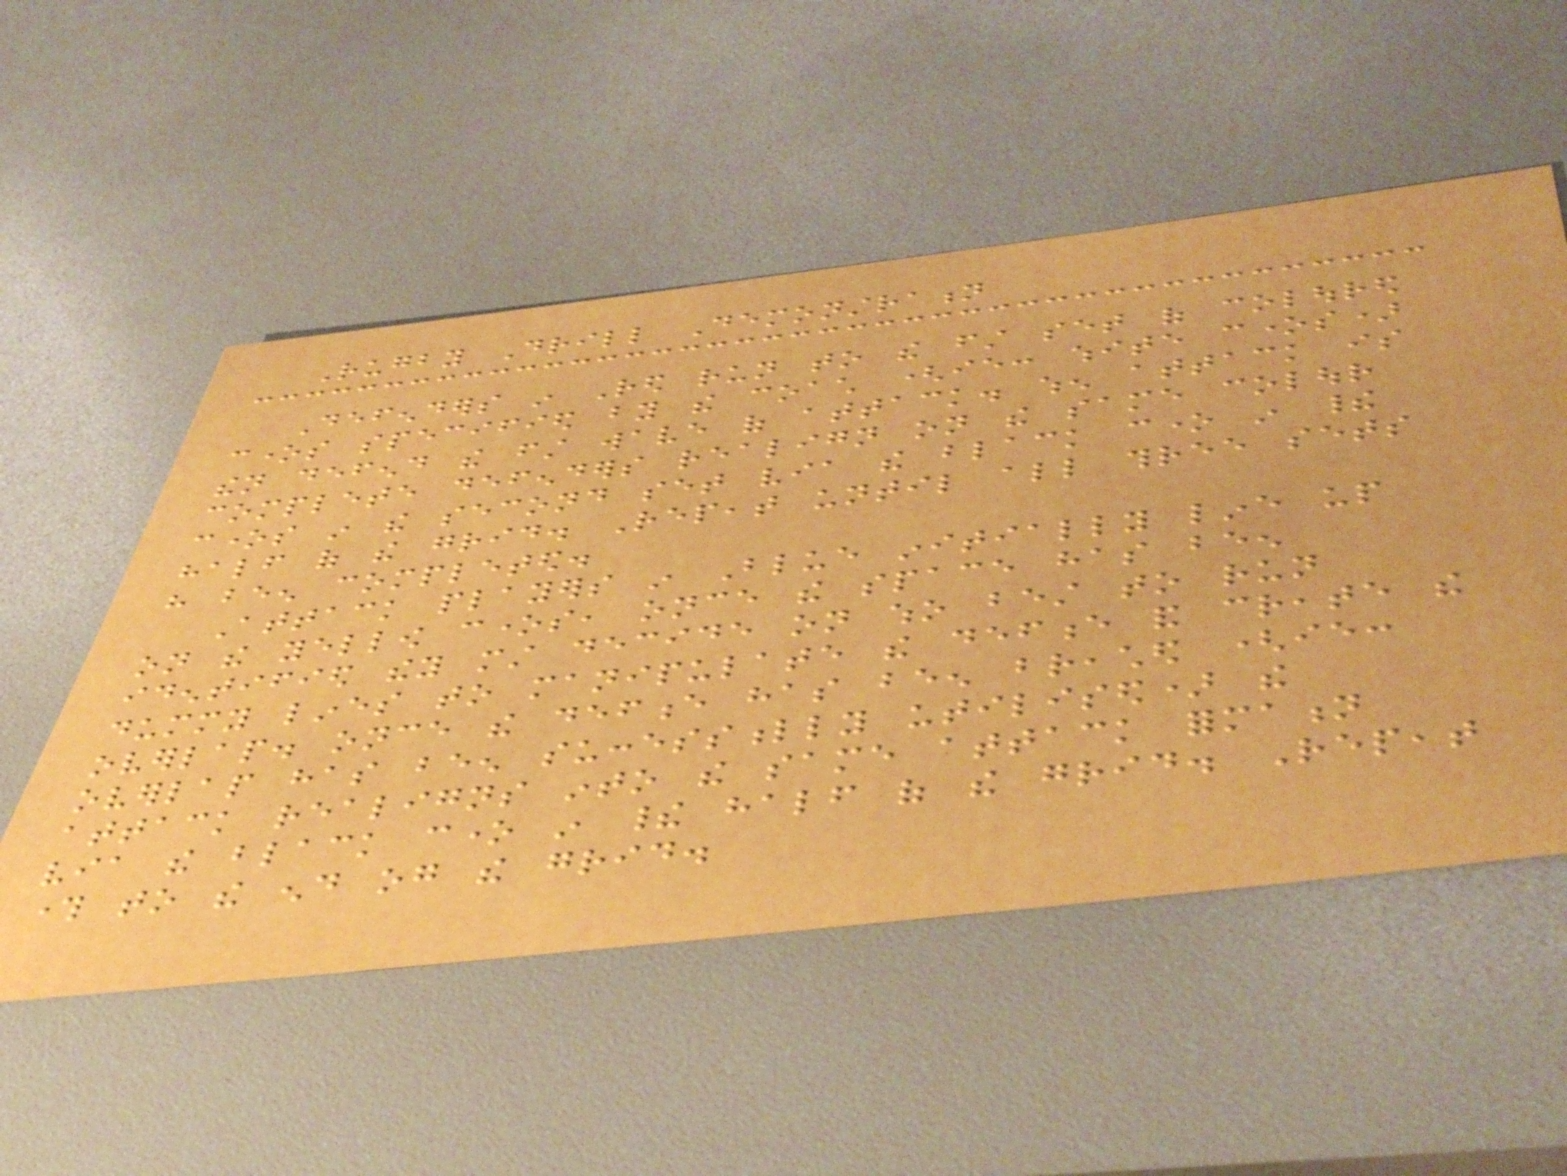Rugby Drill Demonstration
Defenders in Red run to the first set of coloured
cones specified by the coach (ie: white cones)
then defend the first wave of attack. when attack is
complete defenders realign on the same colour
cones in the second set via the black cone in their
half of the grid. Repeat until all three sets
have been completed.
Attack players in Blue initially line up
on the yellow cones, once the space has been
identified they must decide on who best to run
dummy lines to manipulate the defence and create the
overlap. once the defence has been breached (ie:
overlap has been successfully utilised) the
attack realigns into the same attack formation
via the black cone in their half of the grid. Repeat
through to the end og the grid.
